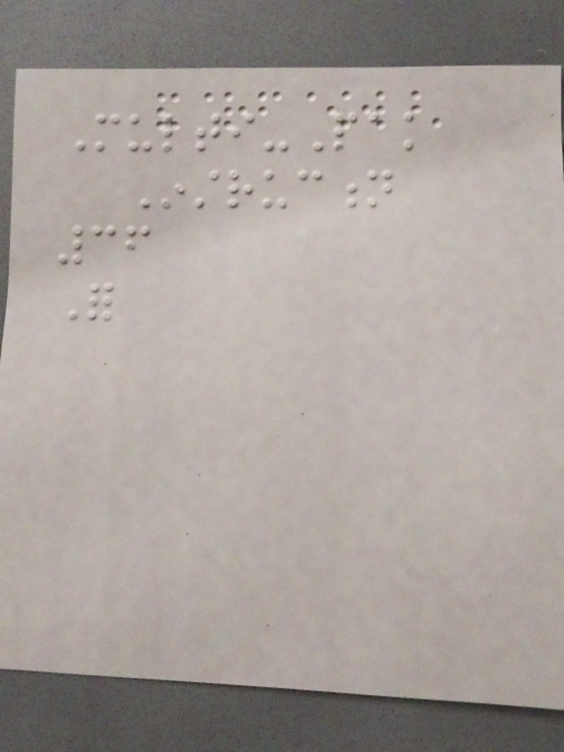Multi-Pak
Instruction
36
For
